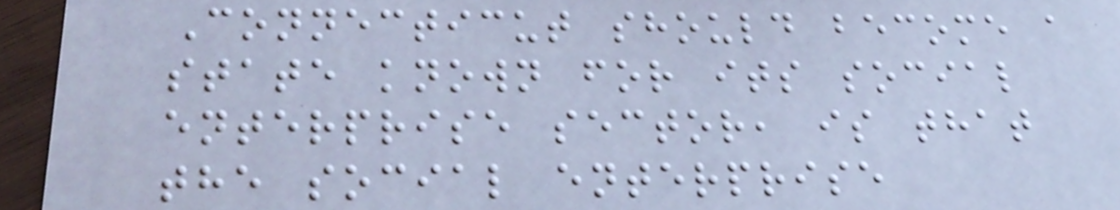Connecticut should become a
state known for its social
enterprise sector, is that
the social enterprise
